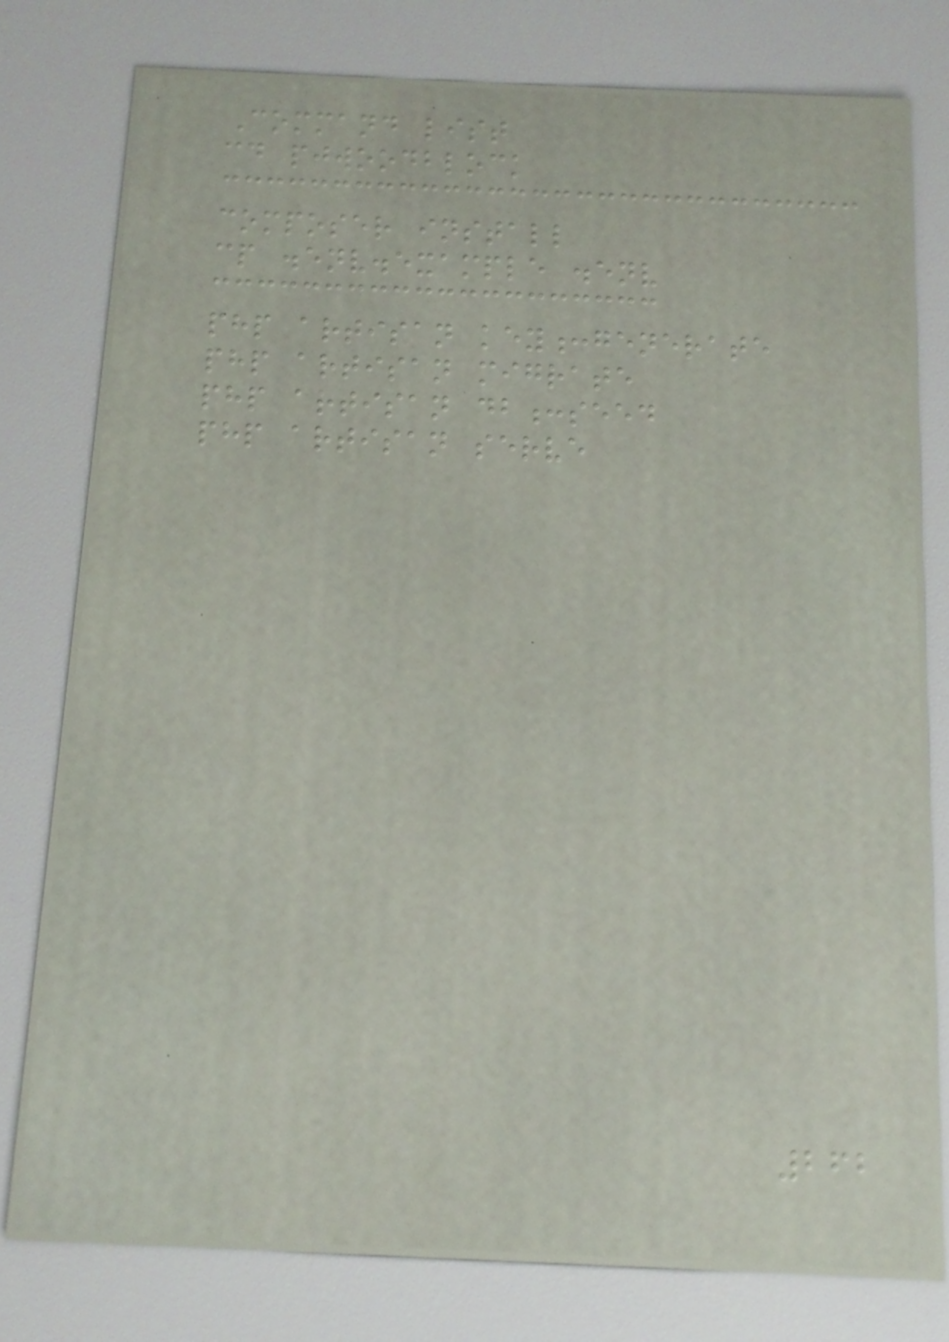Command list
cd pjwoodblock
composer install
cp .env.example .env
php artisan key:generate
php artisan migrate
php artisan db:seed
php artisan serve
262
